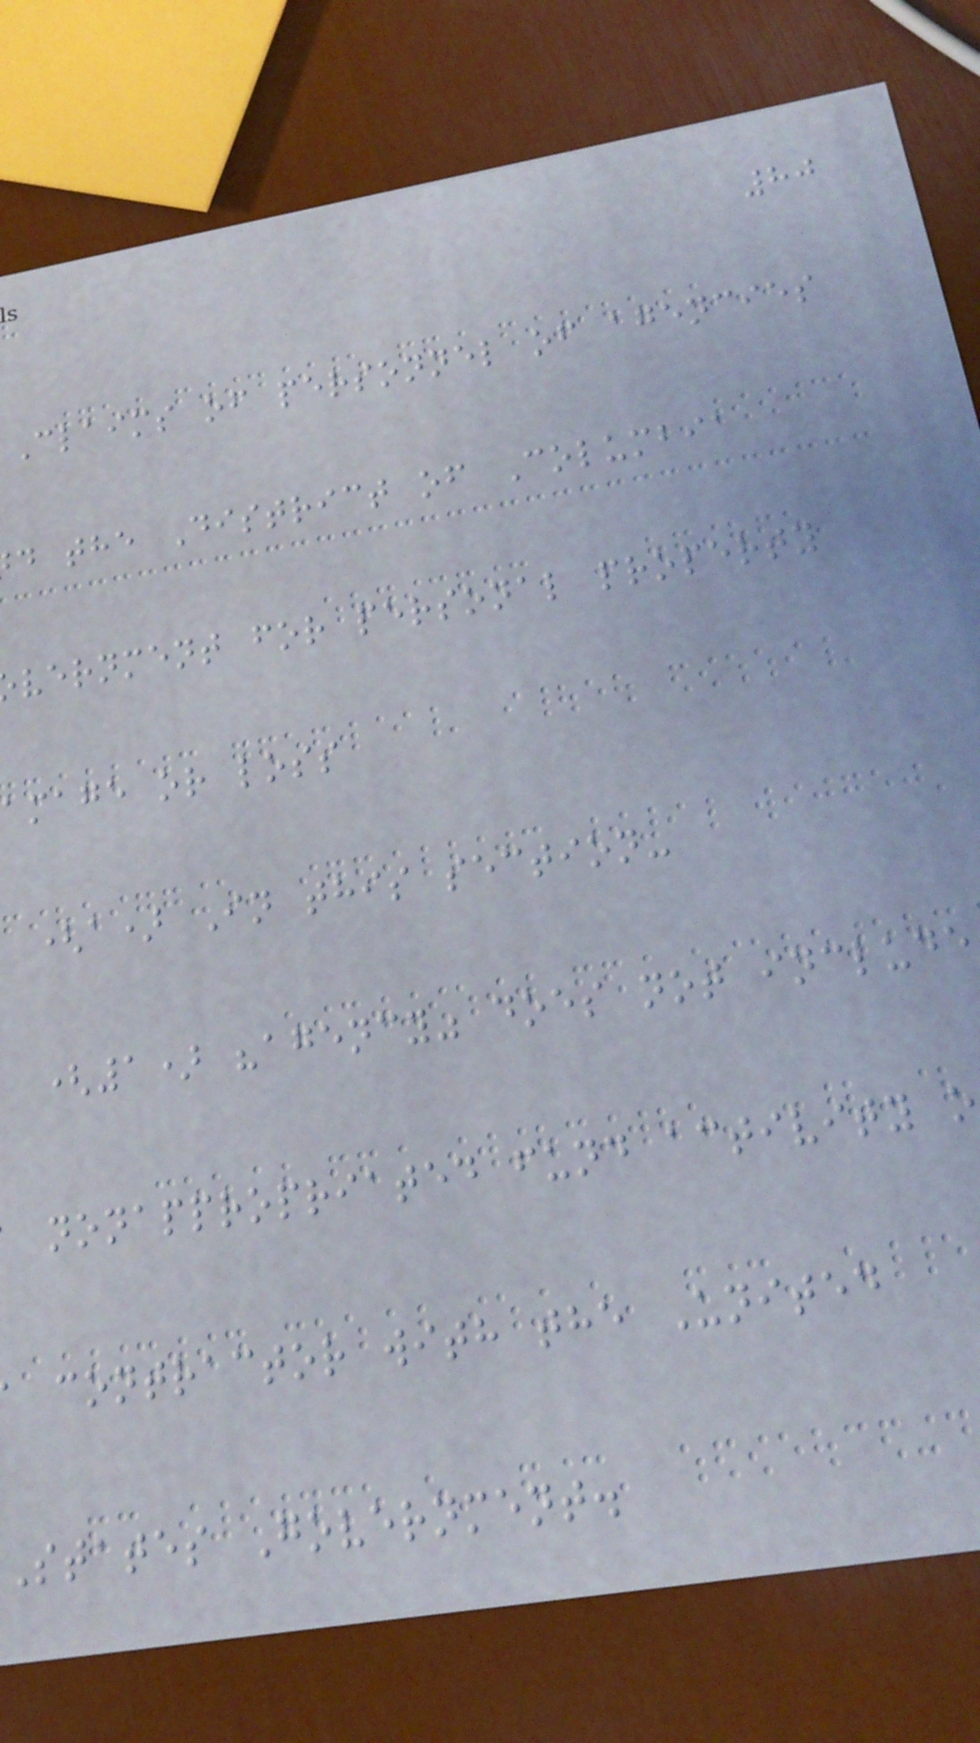80
Claims of personnel of agencies
d the District of Columbia
vernment for personal property
amage or loss
(a) In this section-
(1) "agency" does not include
nonappropriated fund activity o
contractor with the United
States Government.
